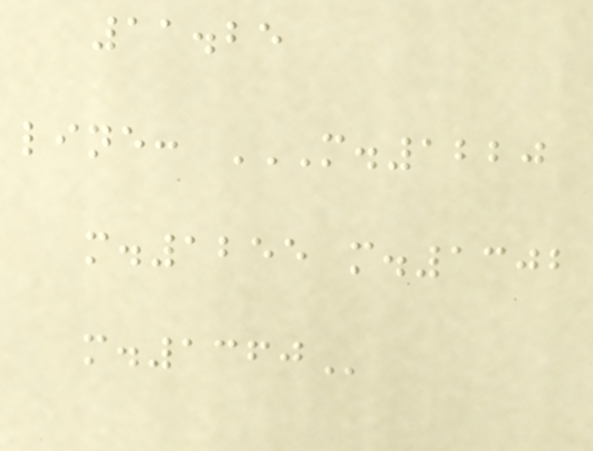11.25
line: M.1220
M.1255 M.1302
M.1360
